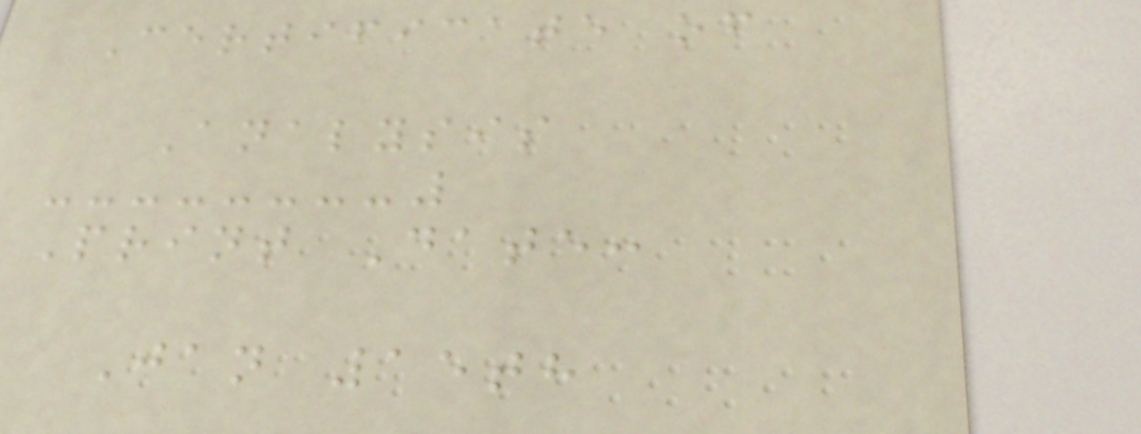Certificate of
Analysis
Print Date:
Jan 15th
